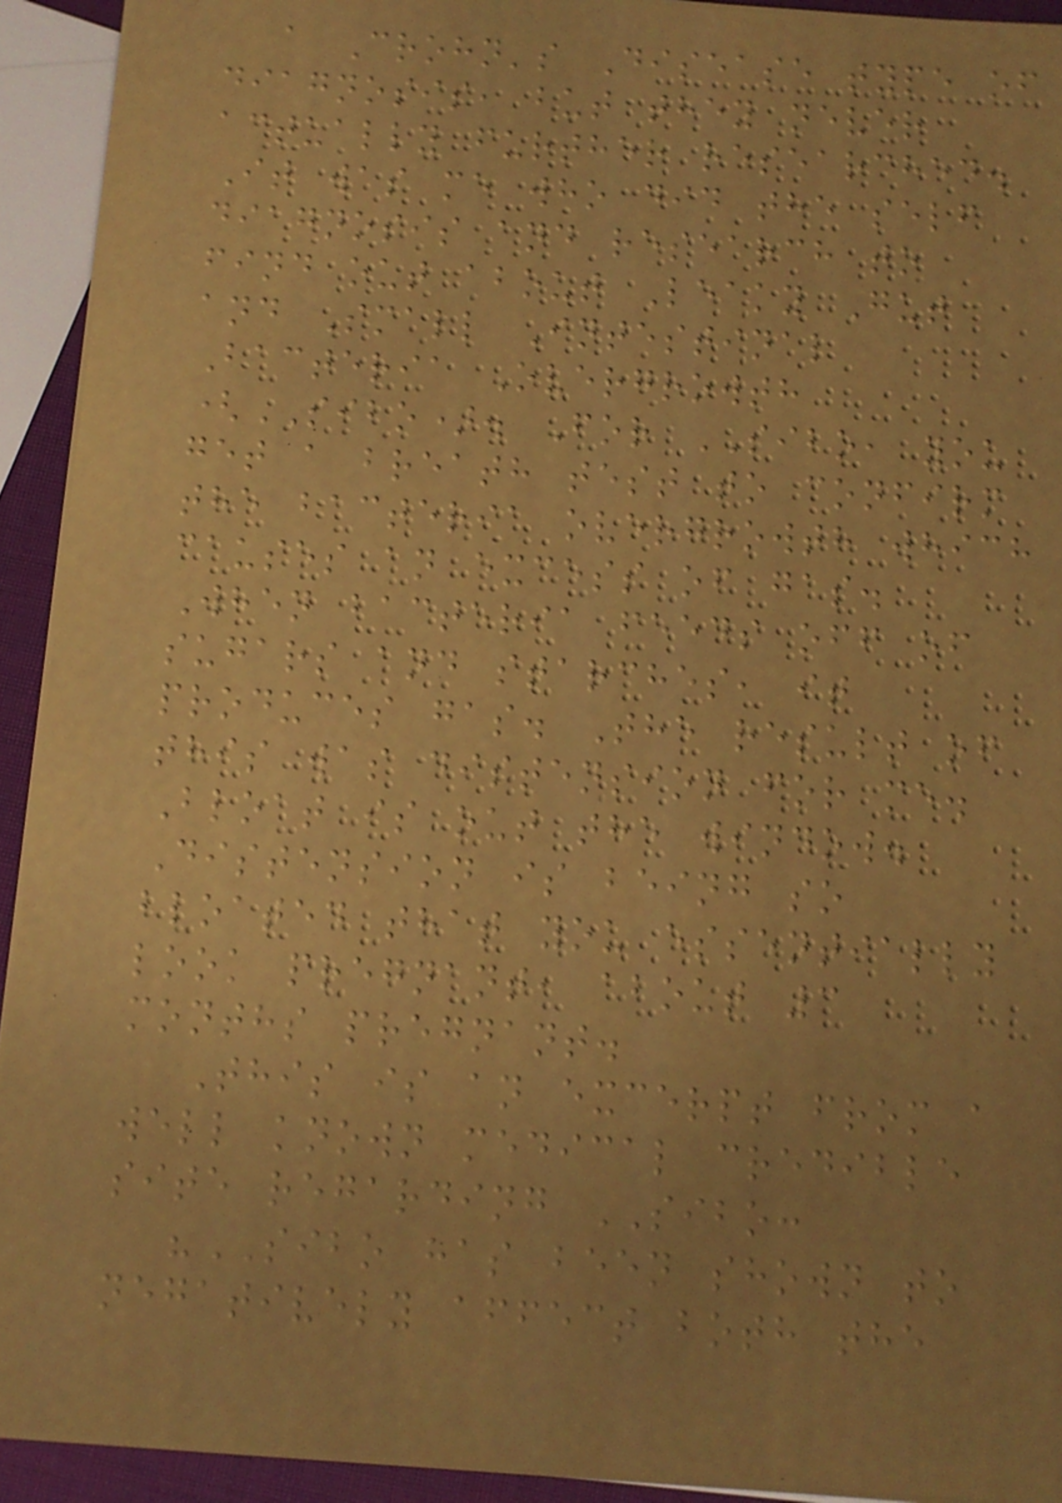a Crohn's Disease type of
diagnosis, but they never
actually further researched.
It was me who did the self
diagnosis and research to
find out about Leaky Gut
and Small Intestinal
Bacteria Overgrowth
(SIBO). For SIBO, you
get a breath test to confirm
the bacteria overgrowth which
causes an excess of gas.
When bacteria feeds off of
sugars and starches, it
produces gas. The result of
this was distension for me.
Bloat is out the window.
Distension is being so
bloated that you essentially
look pregnant, about 3
months pregnant.
This is an excerpt from a
well known medical credible
site regarding SIBO:
"SIBO has been shown to
negatively affect both the
